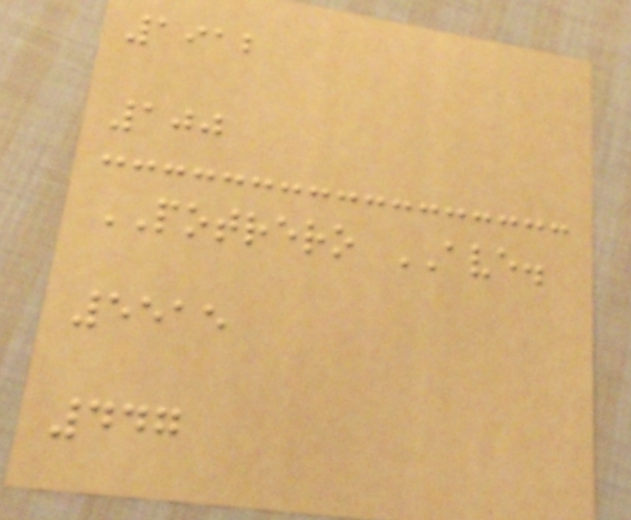1912
100
POTRERO AVE.
5515
447
